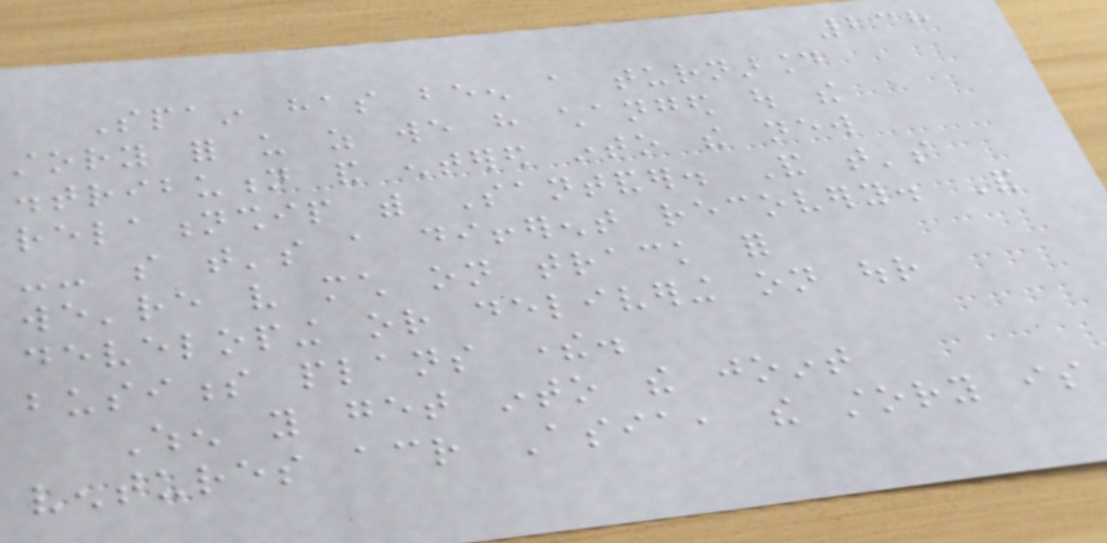238
Spain has been a turnaround
story for us as we have changed out the
distribution and entered into the new
relationship with Santander. And that's
-- so that's a different recovery. And
we're very much on track for
developing or delivering on our
business plans there.
When you get into the joint
ventures across Asia, the story is
